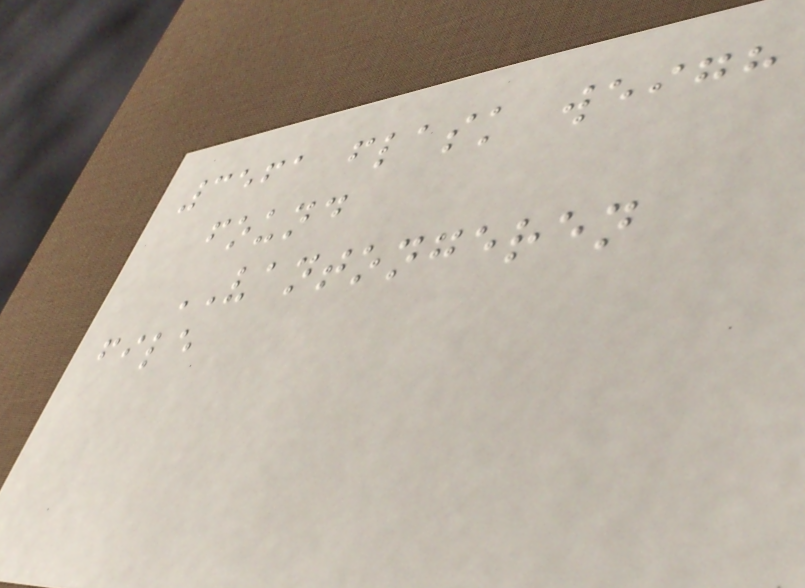3561 flask weigh
found
VANTONGEREN
file
